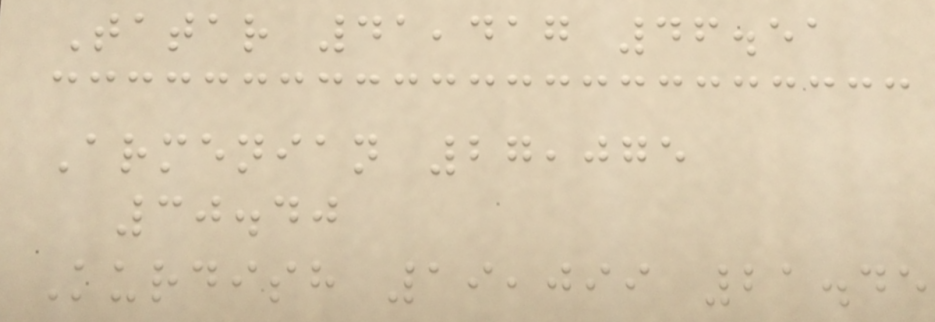Tatar 41,417 46.51
Armenian 27,075
30.40
Kurdish 19,099 21.45
